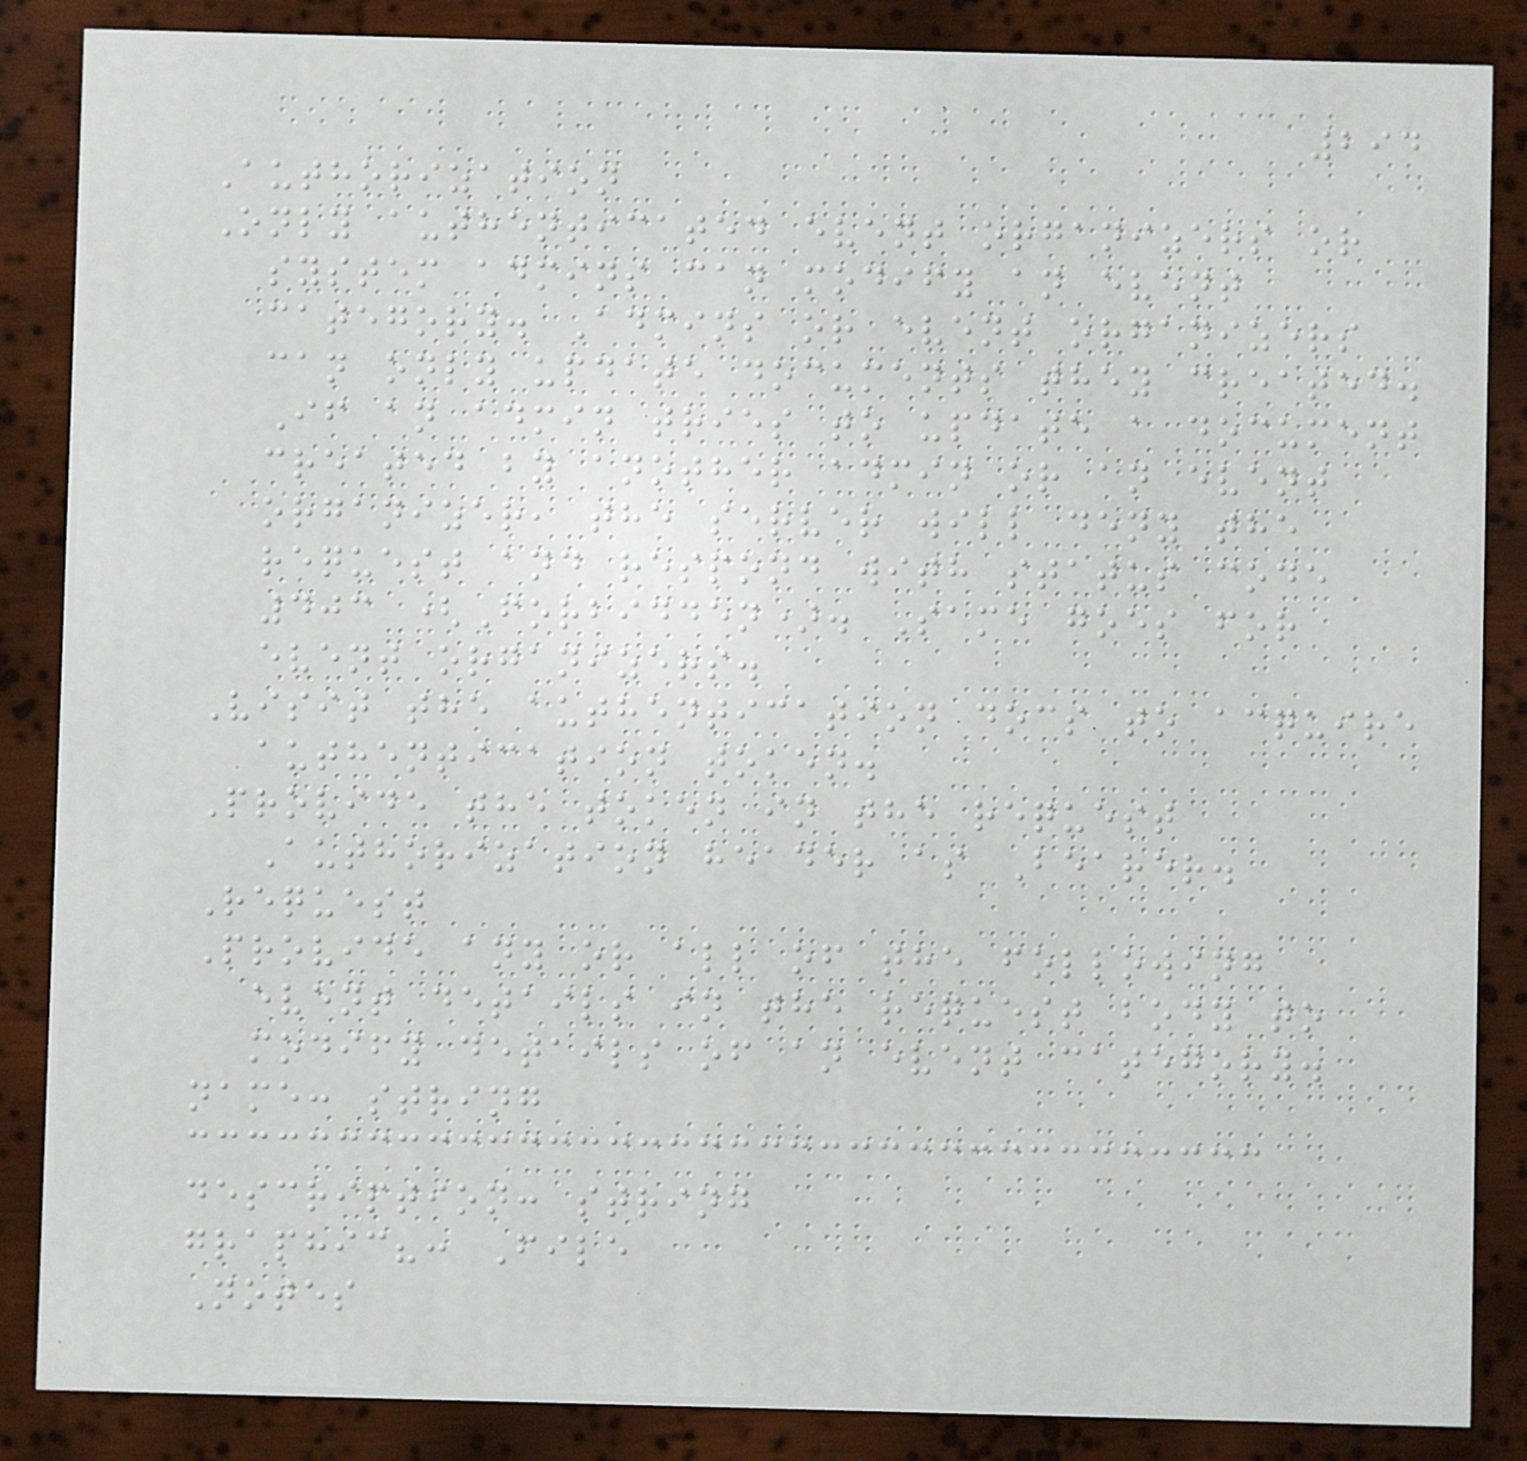294
Authorization
Only authenticated event organizers or
system admins can modify an event
category. Admins or event organizers
can only update documents they created.
If an admin tries to update a document
created by another admin or an event
organizer, the server will deny the
request and respond with status code
403 (Forbidden). Same goes for
event organizers.
Visit the authentication docs to acquire
authentication token.
Provide the token in the request
Authorization header as Bearer.
Request
Provide any or all of the following
event details in the request body to
modify details of an event category.
name: string
description: string
graphic?: File
Notes
